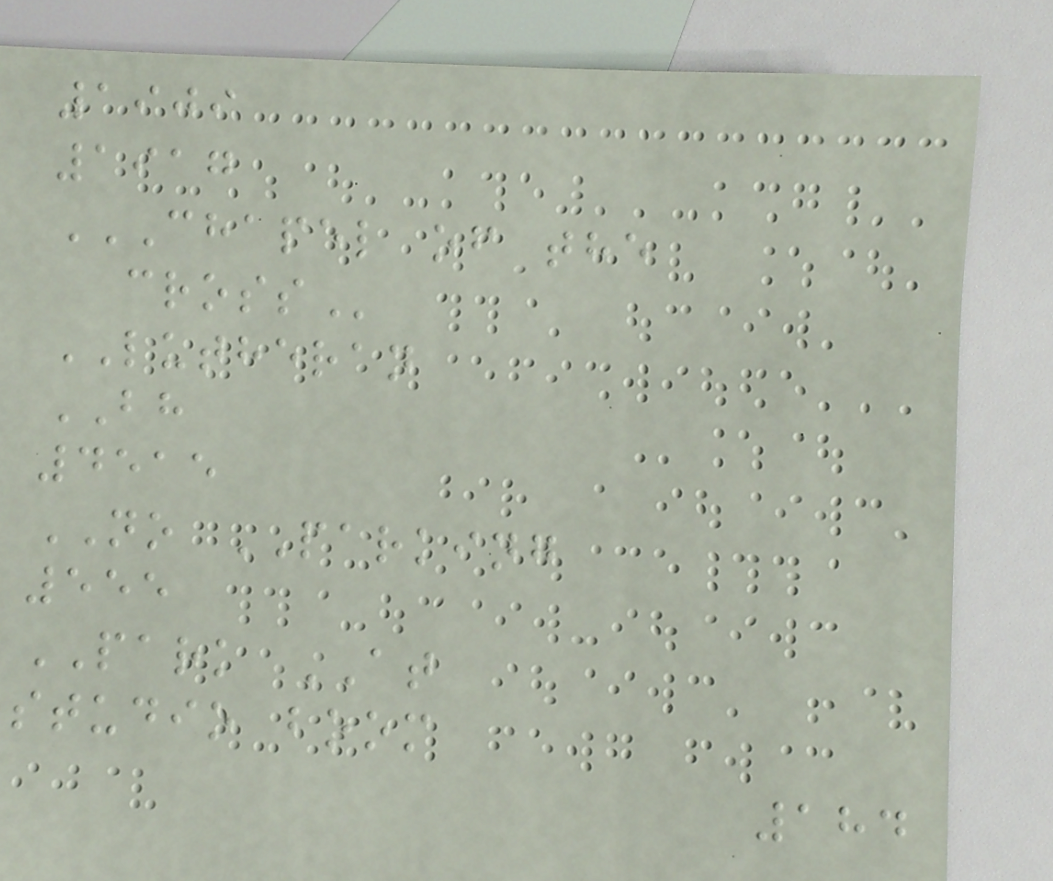1909
1917
CHAPEL OF THE
CROSS
LUTHERAN
BH
4515
NO PARKING
555
PARK AT
studio boom
184
